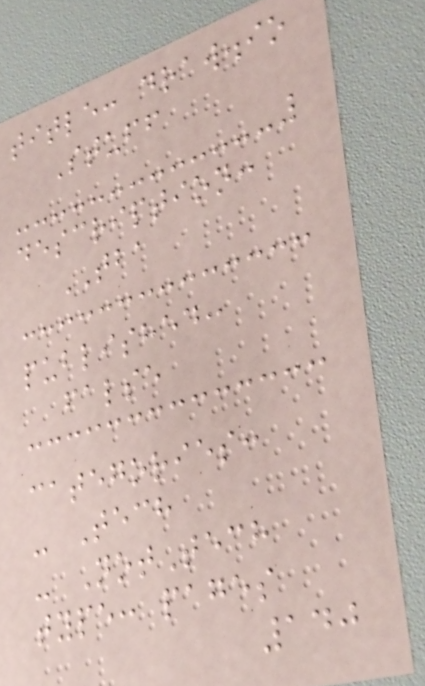title: draw.io
Stuff
description:
TBA
published:
false
categories:
- Tech
- NotTech
type: pages
140
